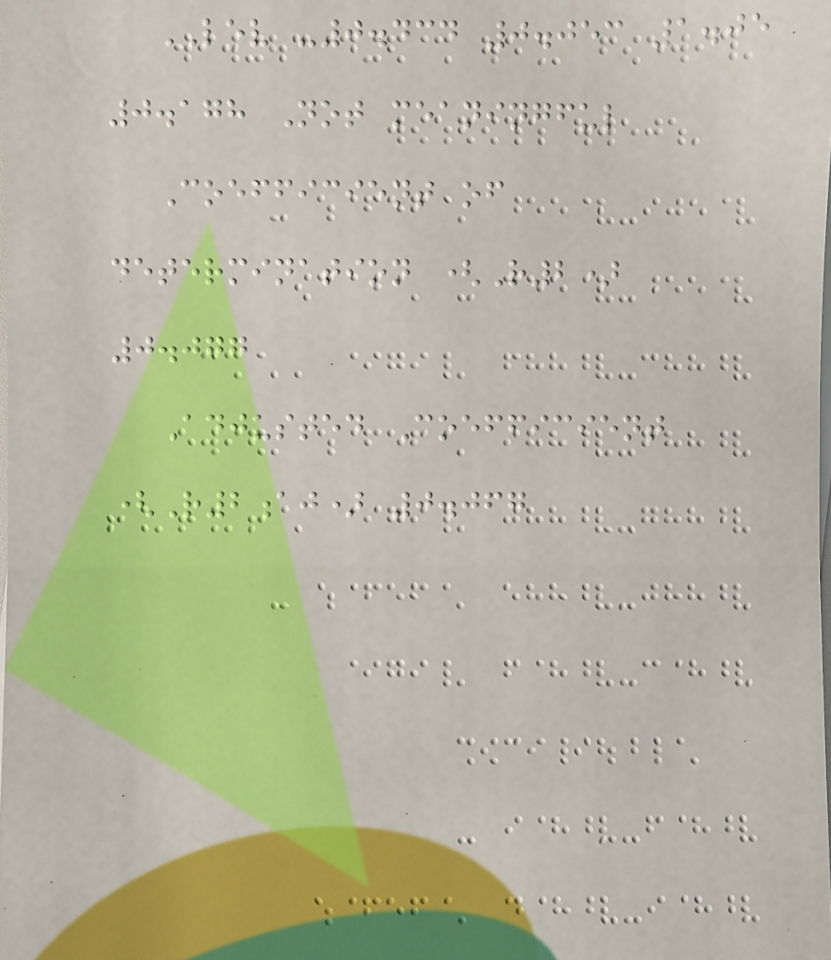LEV -0.434 0.053 1.05
0.178 Not meaningful
Coefficient of
determination (R2)
0.077
Adjusted Coefficient
(R2aj) 0.067
